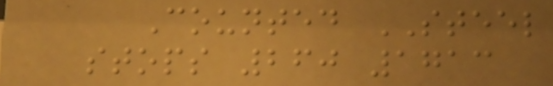Counted STEEL
stops 260 1713
